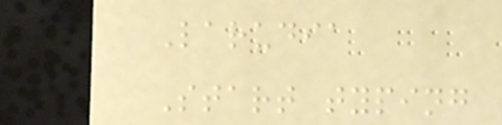Larudia
Start typing
